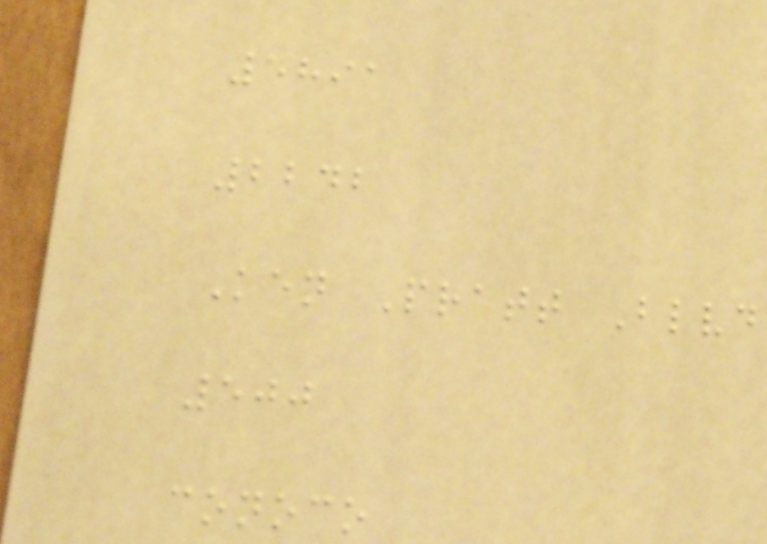5891
2242
Ken Pratt Blvd
500
conoco
